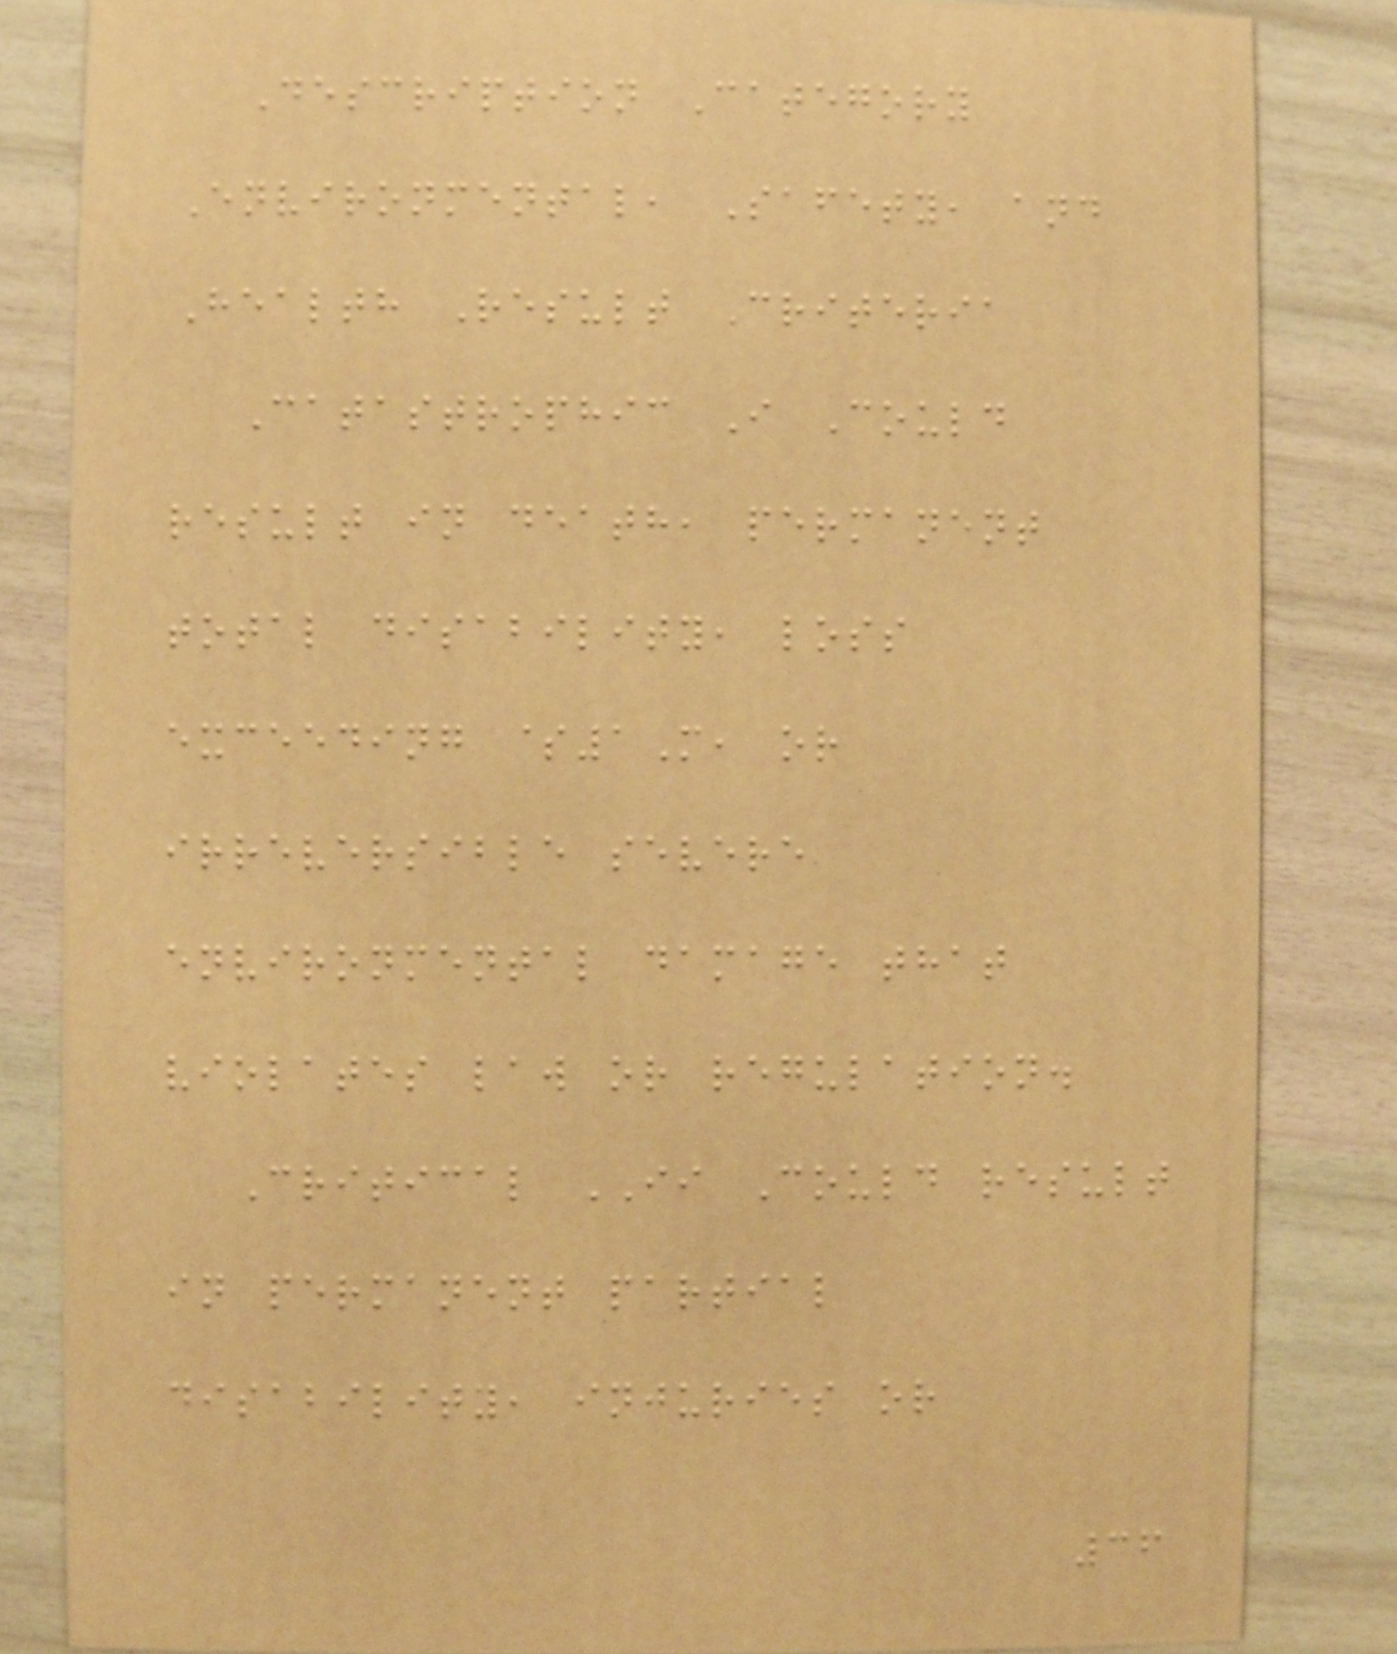Description Category
Environmental, Safety, and
Health Result Criteria
Catastrophic I Could
result in death, permanent
total disability, loss
exceeding $1M, or
irreversible severe
environmental damage that
violates law or regulation.
Critical II Could result
in permanent partial
disability, injuries or
36
